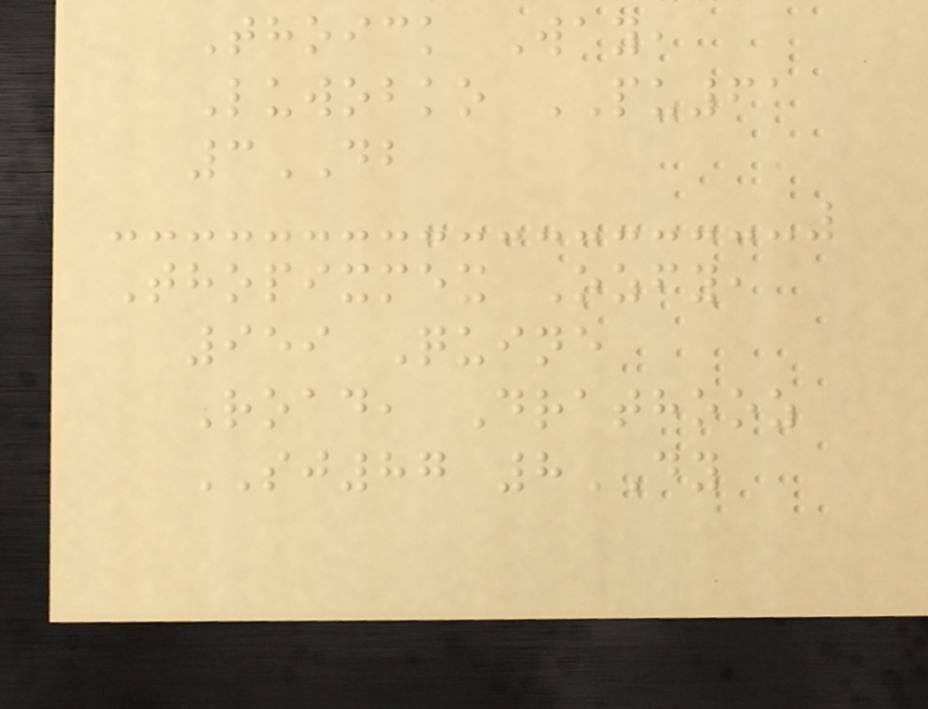Thoick Way,
Luwobko PU61
3DB
Thopixmex Ozfy,
959 Quine
Road, Drathooz
SJ87 8DY
